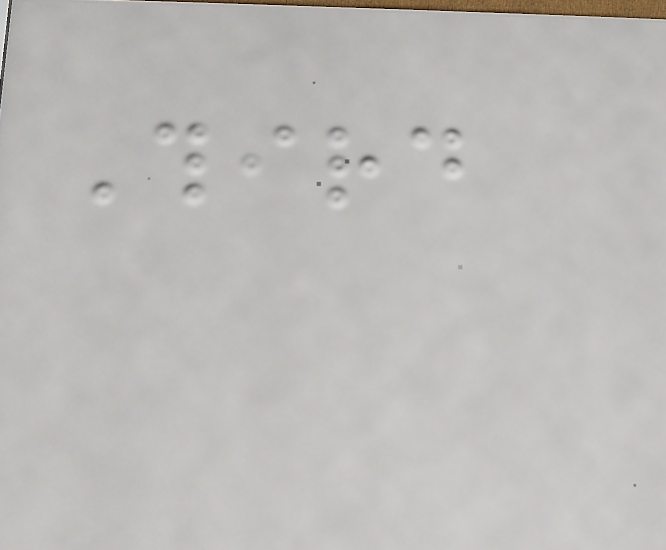Third
